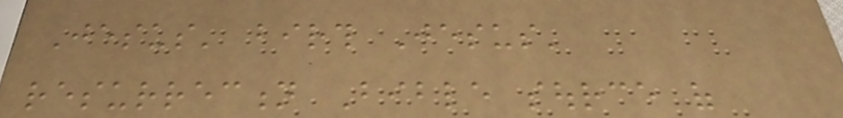Jesus' birth Jesus'
resurrection Bible source of
